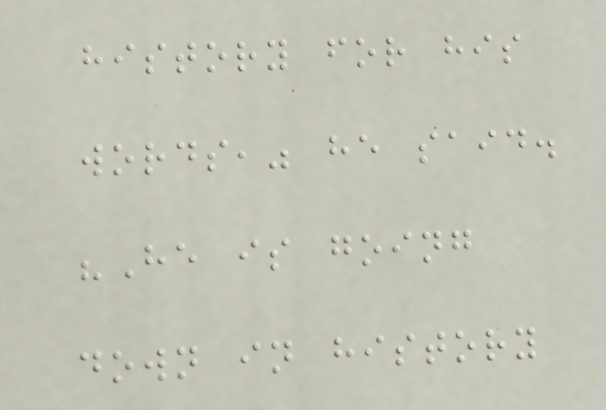history for his
words," he said.
"He is going
down in history
